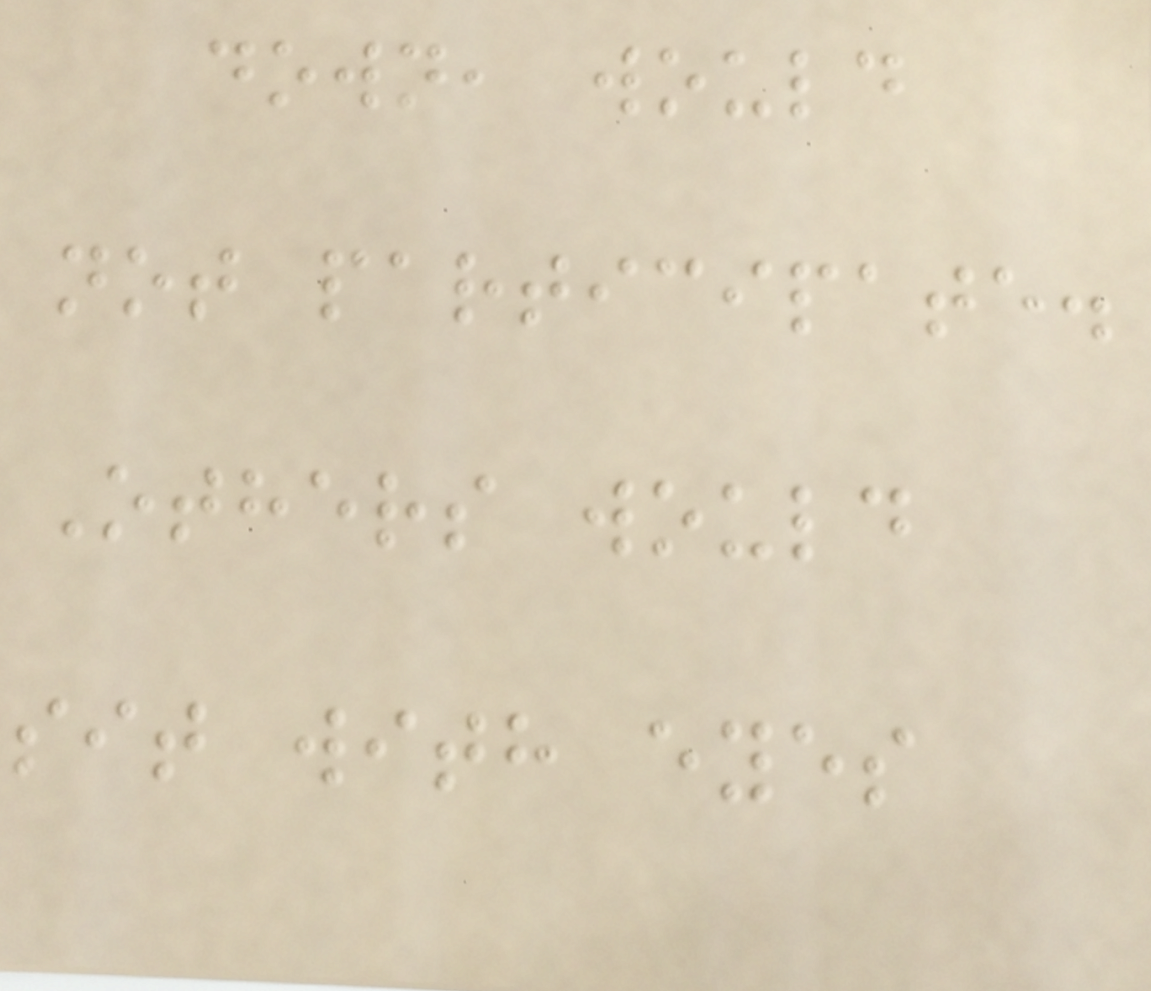down, would
not participate.
Others would
sit with eyes
